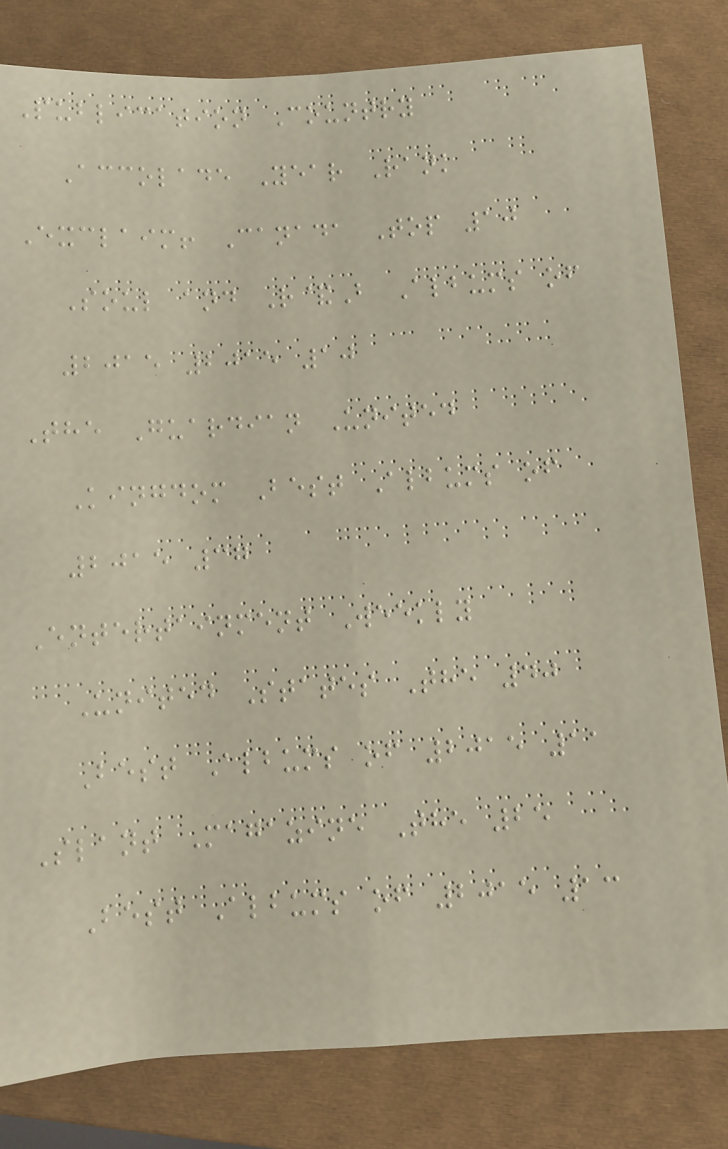Publication Country
Accolade Year Rank
Exclaim! Canada Top 10
Soul and R&B Albums of
2015 2015 10
The Guardian United
Kingdom Best Albums of
2015 37
Entertainment Weekly
United States The 40
Best Albums of 2015 11
Slant Magazine The 25
Best Albums of 2015 13
